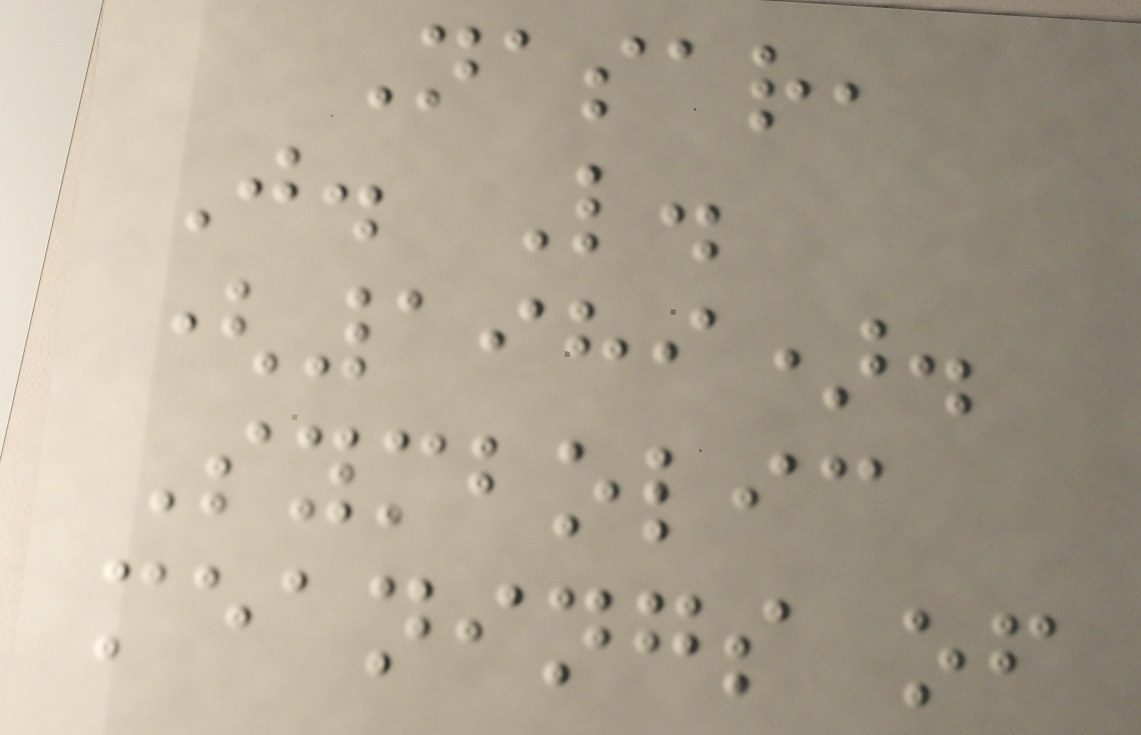Nasar,
J. L.
(1989).
Symbolic
meanings of
